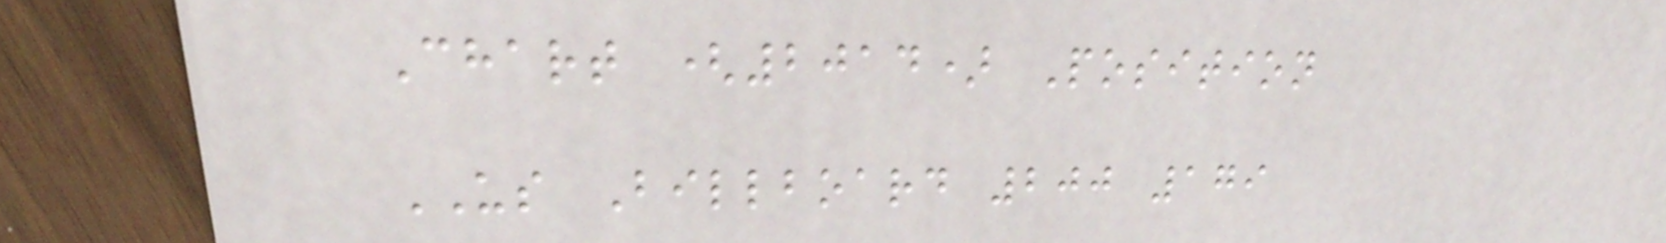Chart (2014) Position
US Billboard 200 179
